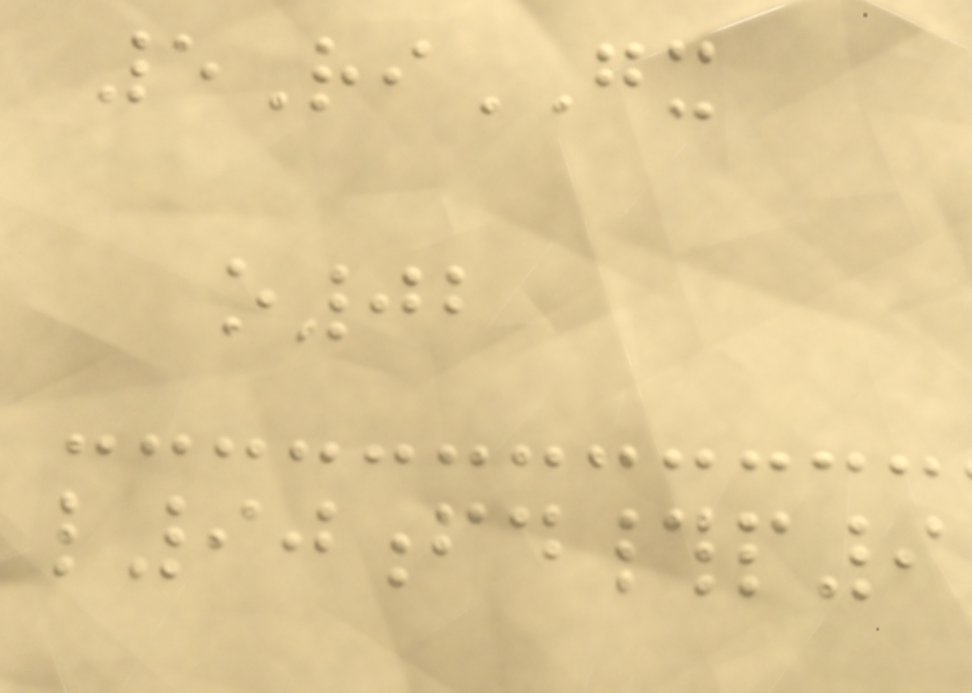5RiGX
o02
l90fd#p9
